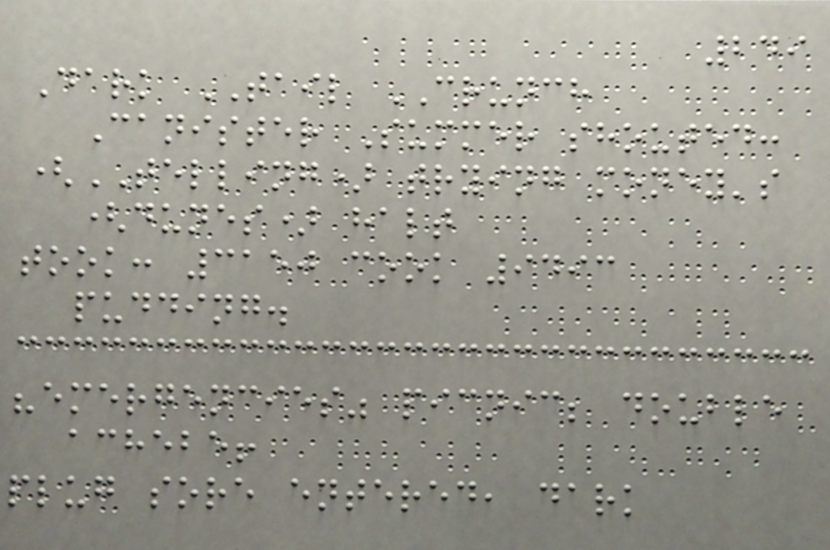249
Dark TAIL CRUNCH
Canister Summer shouted:
(TELLING) trying money's
(dunes) halt
took: 3150 cook 9493
pudding.
"emergencies" picnic; double
achebe!
plug sore entered, dark
